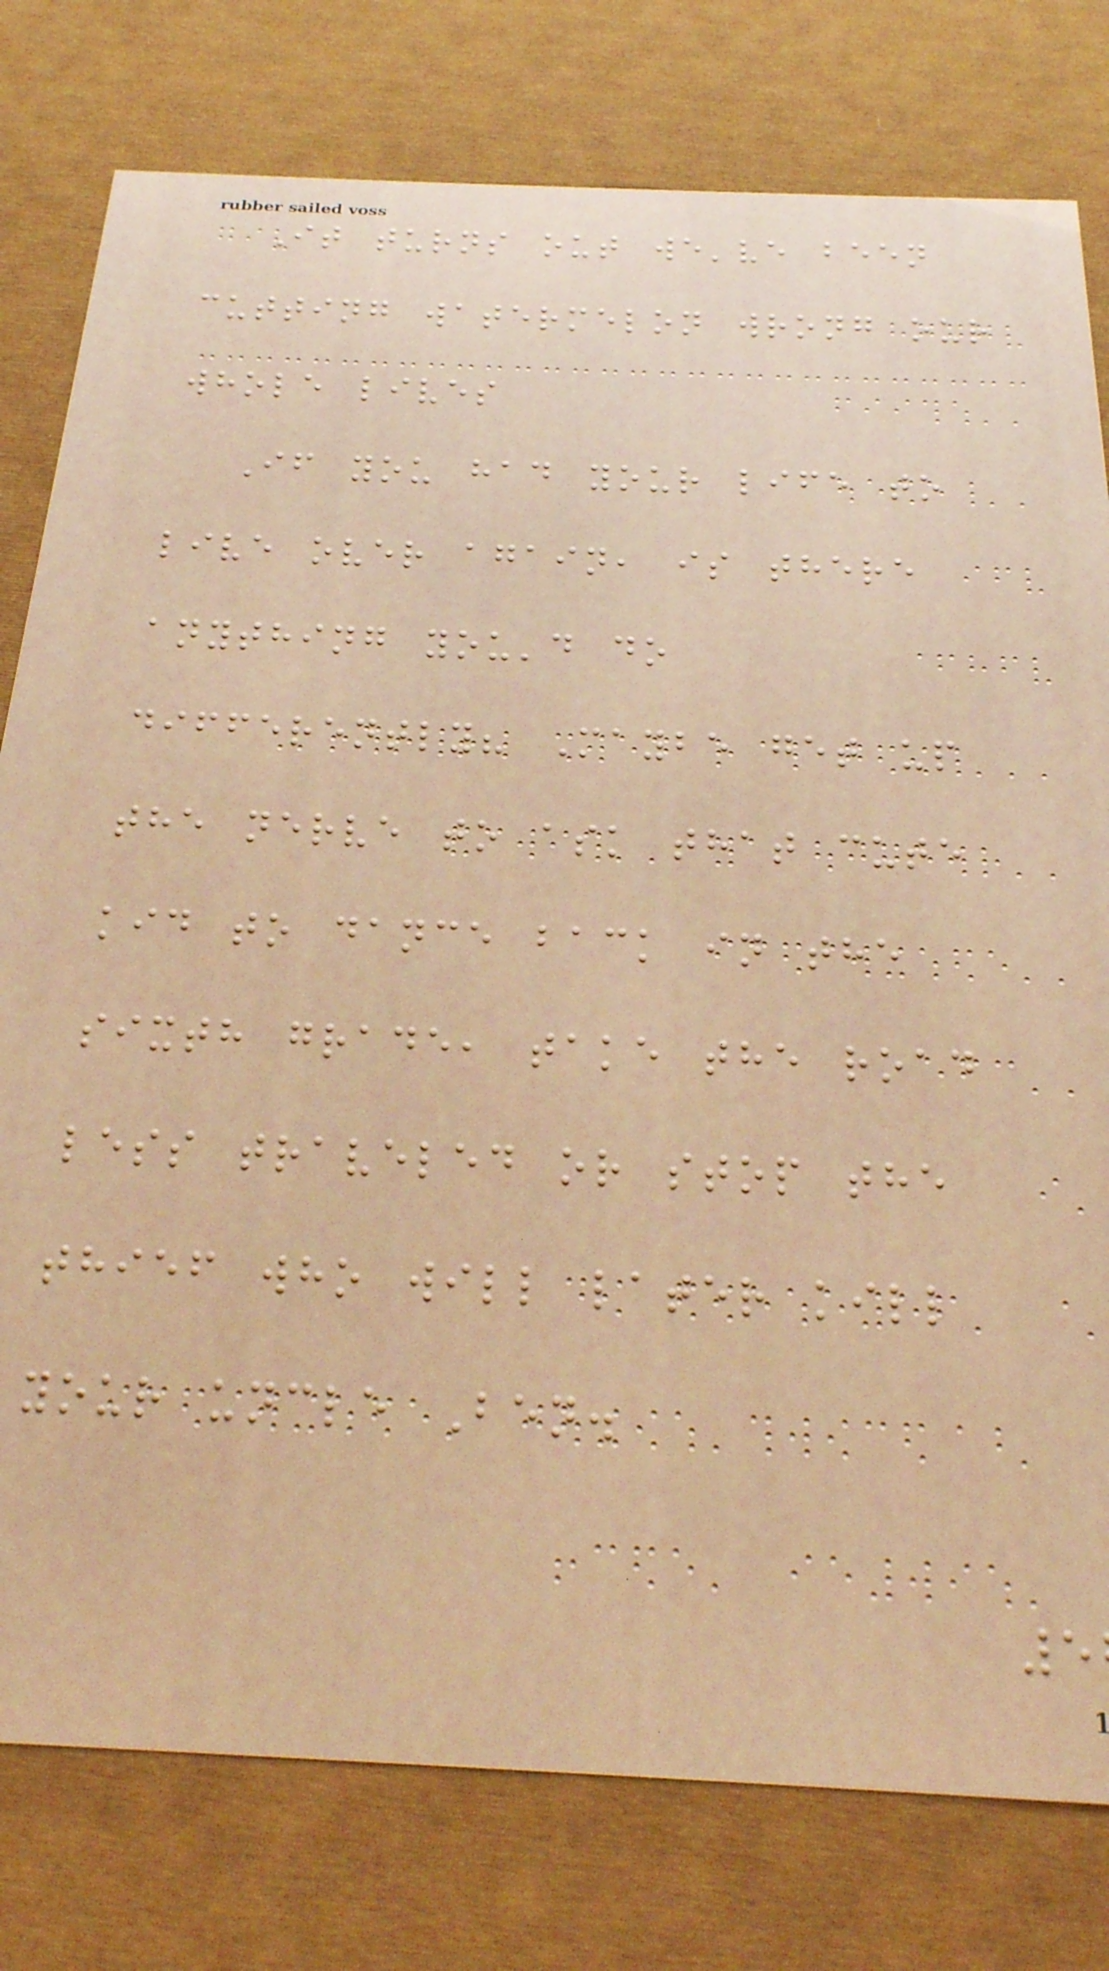It turns out we've been
cutting watermelon wrong our
whole lives
If you had your life to
live over again, is there
anything you'd do
differently? Maybe get up
the nerve to ask that cute
kid to dance back in the
sixth grade, take the road
less traveled or stop the
thief who will later kill
your uncle Ben.
